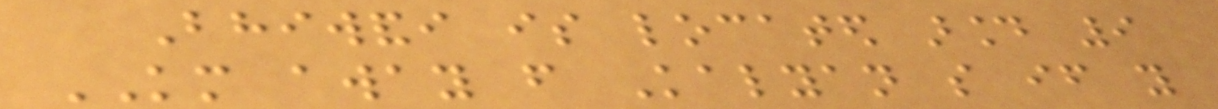Bhiwandi is located around 9
KM away from Kalyan so if you
